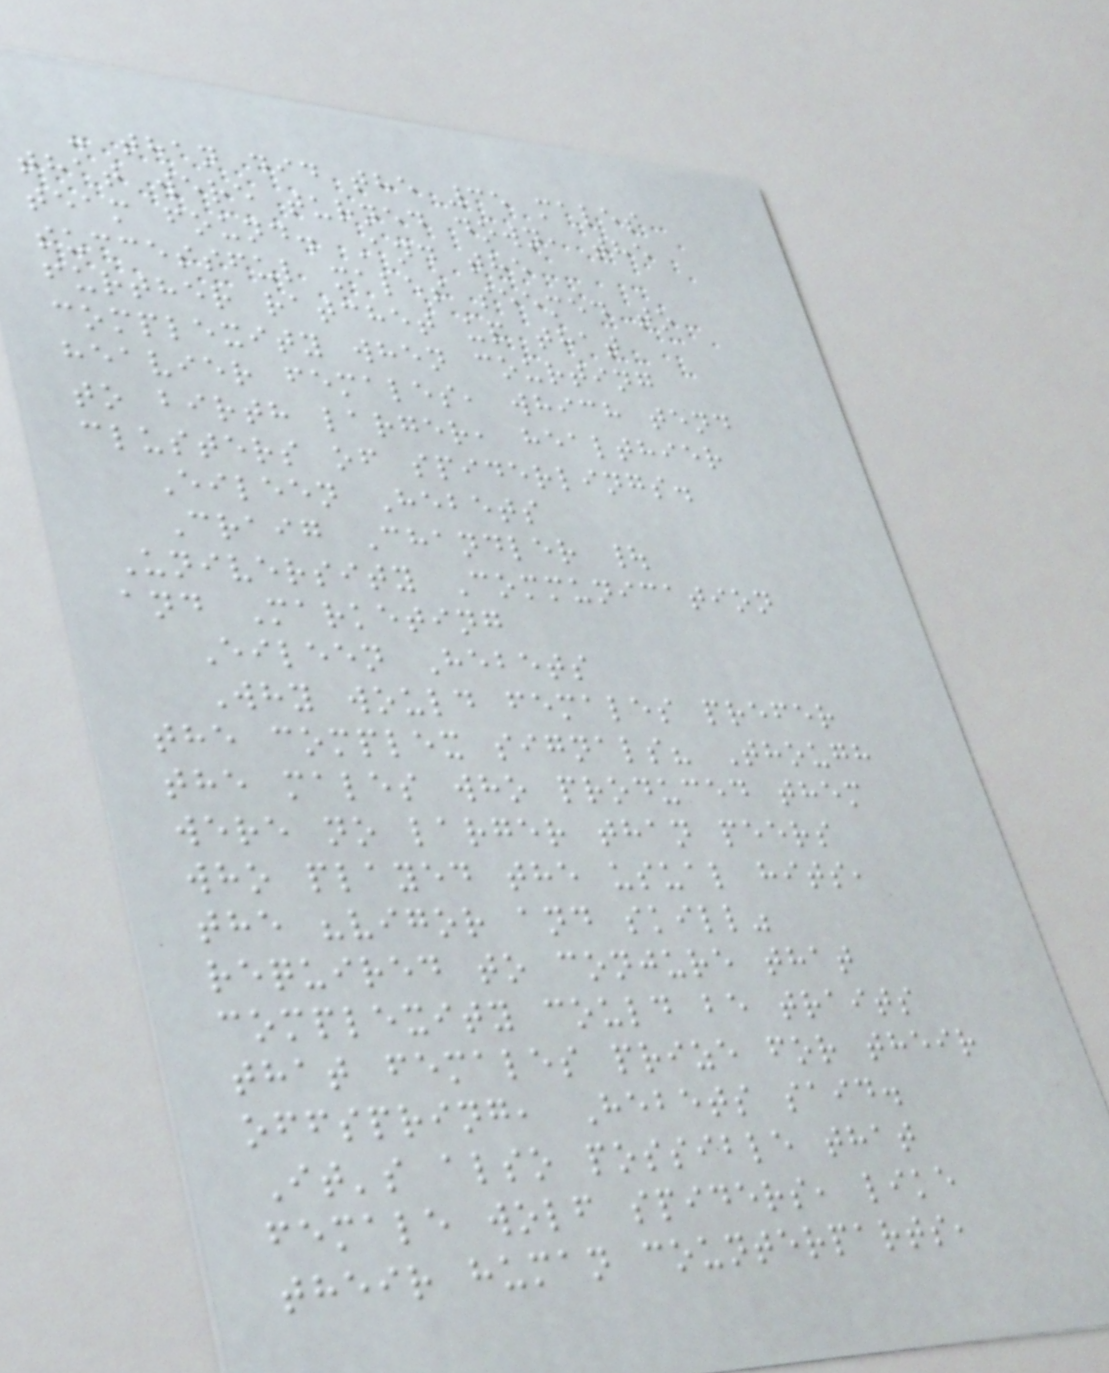- than did the 35 males
that were turned down, the
team found. And the
successful males seemed to
further ratchet up that
complexity when courting
heavier females, which tend
to birth larger, healthier
clusters of spiderlings.
Eileen Hebets
Craig Chandler |
University Communication
and Marketing
Eileen Hebets
Why would females prefer
the complex signals? Though
the males who produced them
were no larger than peers
who played the usual hits,
the "vigor and skill"
required to conjure that
complexity could be traits
that females prize for their
offspring, Hebets said.
It's also possible that
female wolf spiders, like
their human counterparts,
